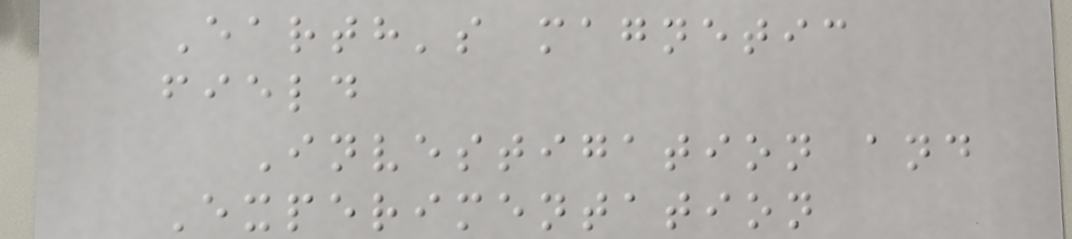Earth's magnetic
field
Investigation and
Experimentation
